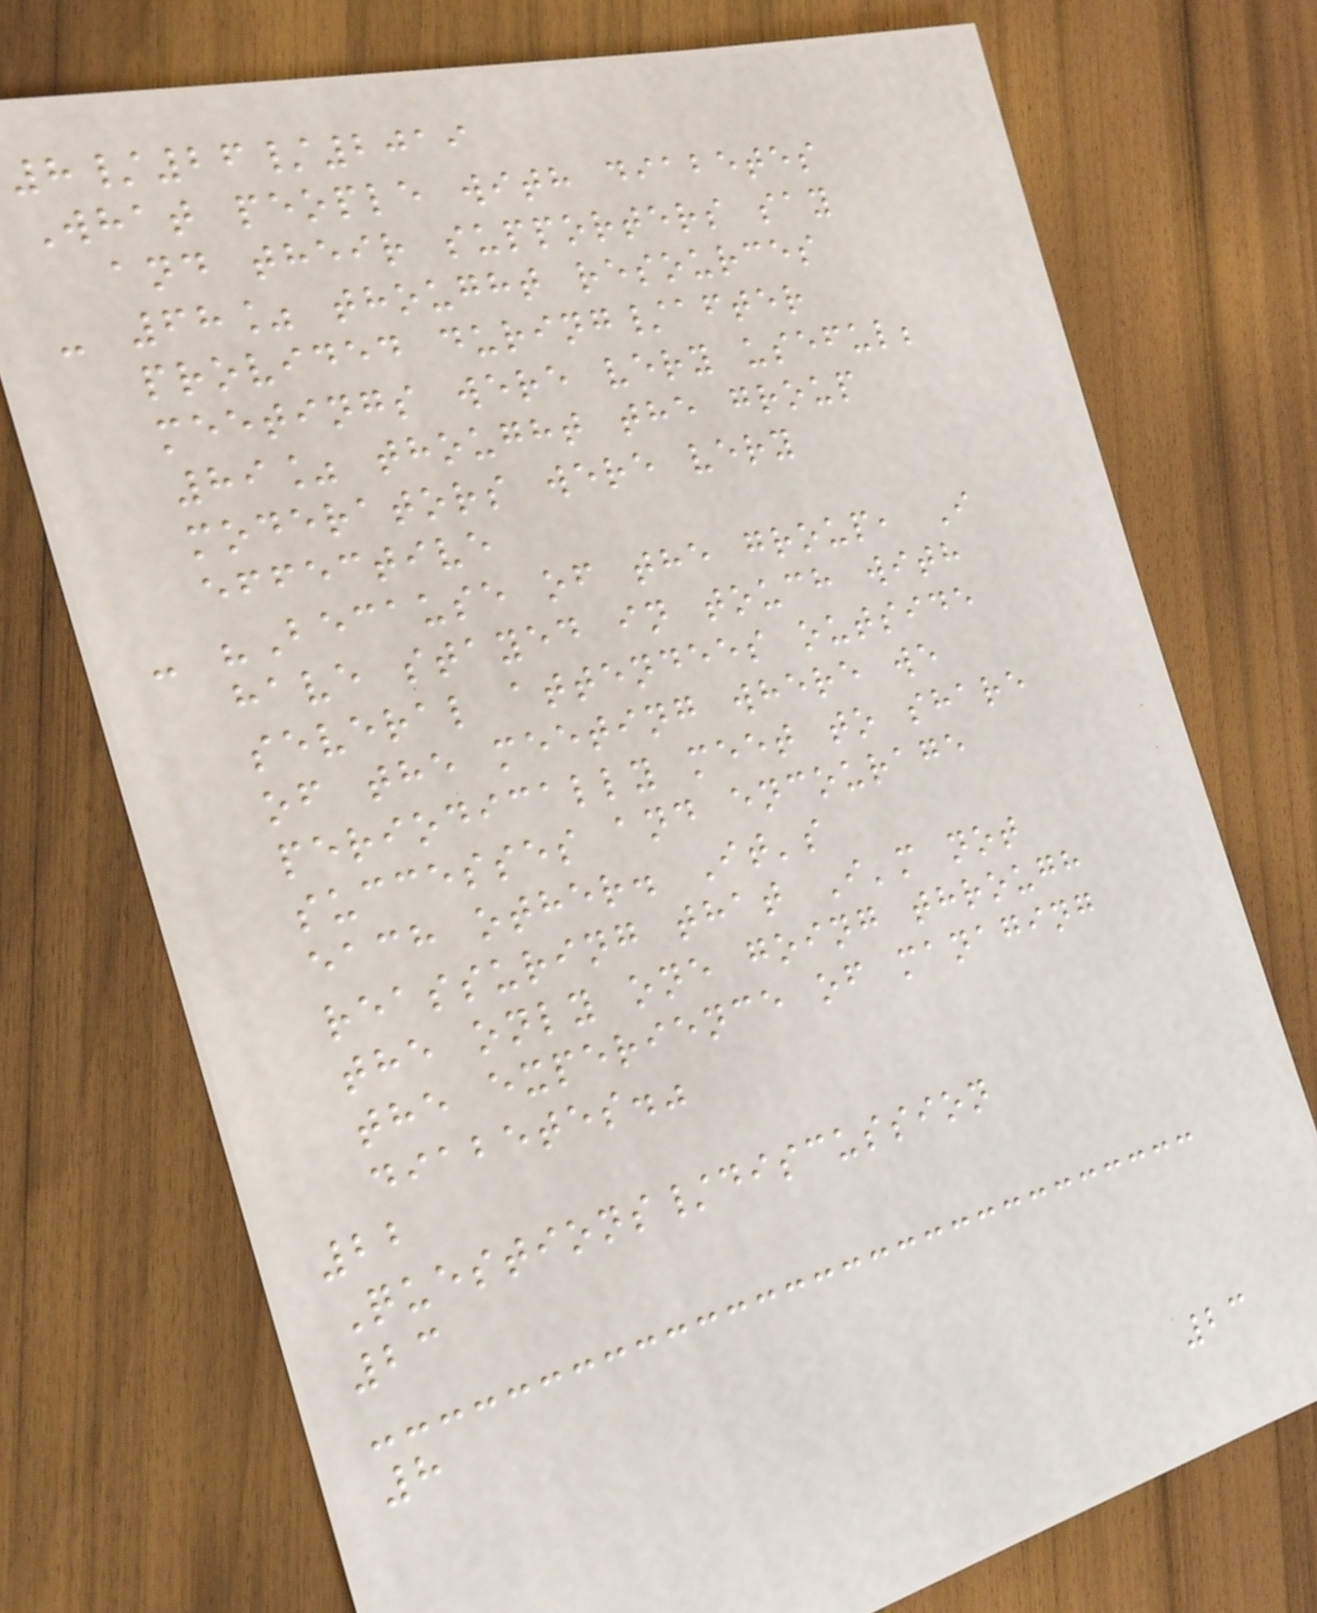8/26/2019
What people with diabetes
and their supporters say
- 68% thought resources
provided during/after
meetings were very useful;
89% thought the group
moderators were very
effective
- "Because of the group, I
have stayed in touch with
several attendees outside
of the meeting where we
periodically meet to share
successes and encourage
each other. It's
reassuring that I'm not
the only one going through
the experience of managing
diabetes."
22
Questions/discussion
23
8
23
